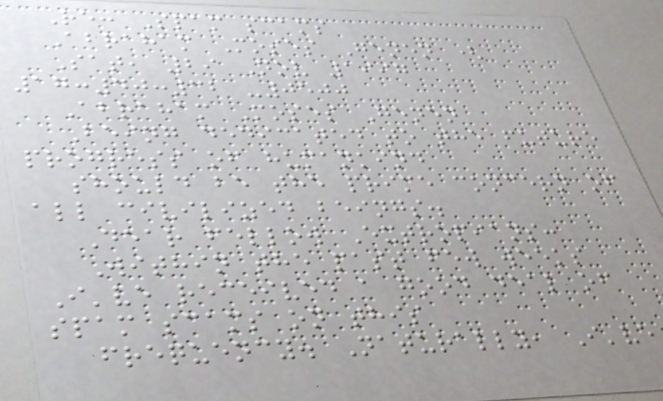Re: Spam scams
Abraham Moses Genen (
Sat, 29 Nov 1997
17:40:32 -0500
Abraham Moses Genen
Being dedicated to the future
progress of humankind
should be the prime concern of
all civilized beings.
Dear fellow Extropians:
Within the past few weeks
I've received a good deal of
spam scams on this
frequency. Naturally, I've
